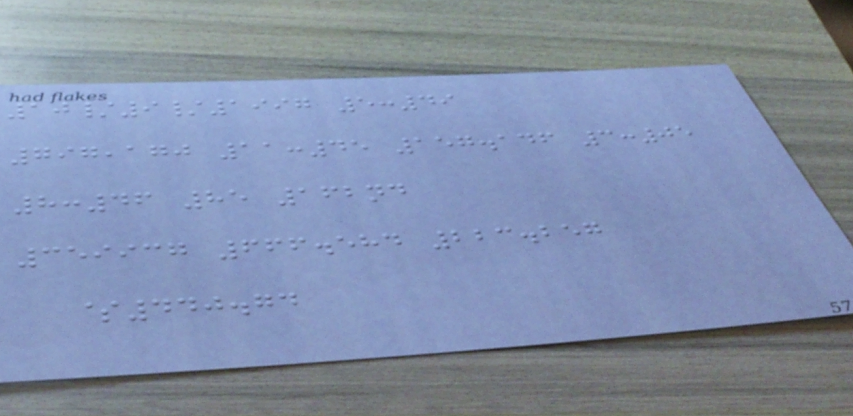10/9/1997 5:49
797,170 11:45 157.146 3:05
8:46 85 162nd
359937 666.584 223.257
$440.74
